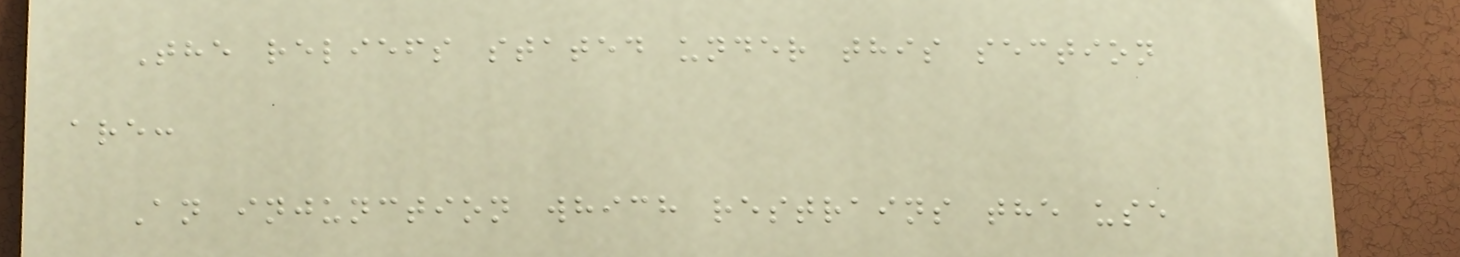The reliefs stated under this section
are:
An injunction which restrains the use
